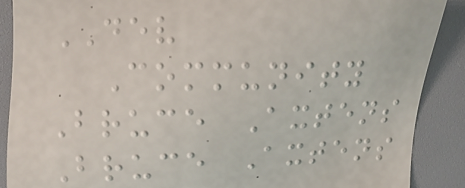DEV
Community
Bruce Axtens
Bruce Axtens
